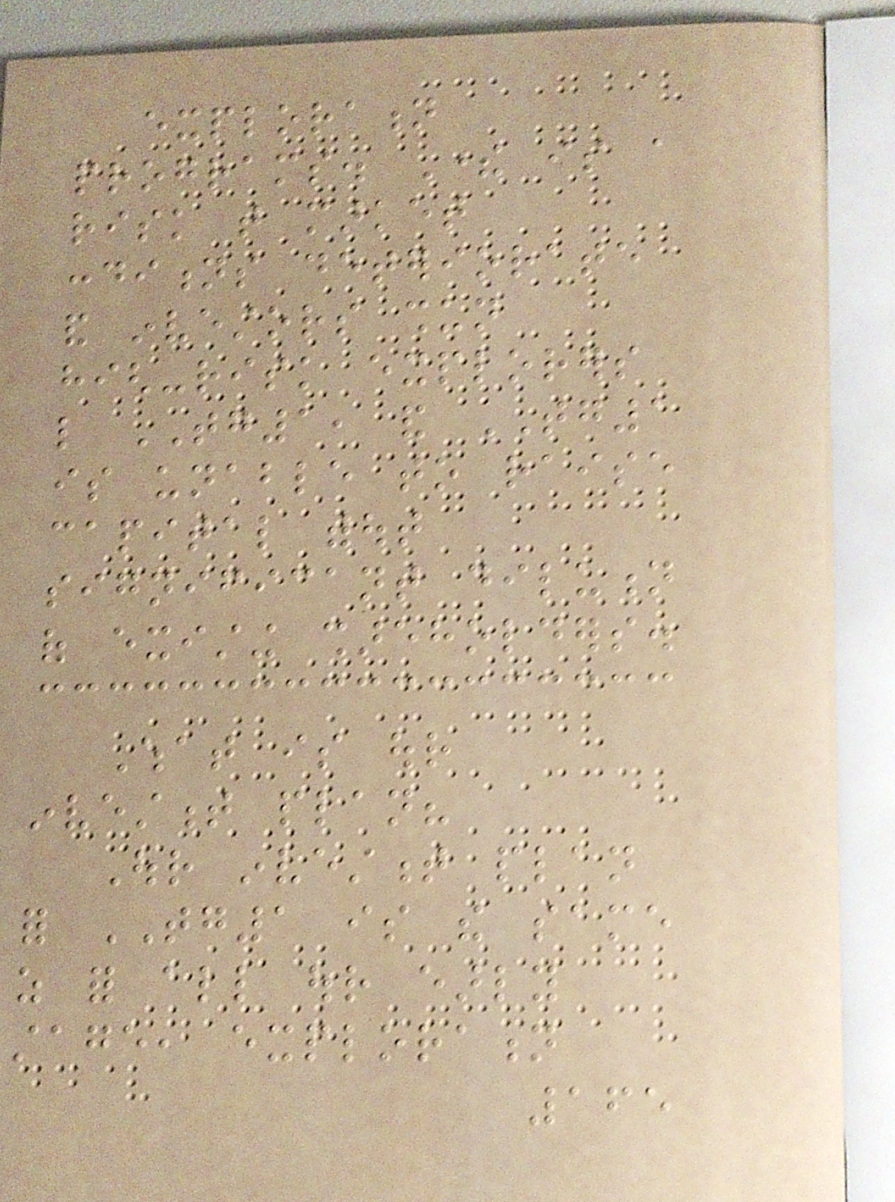exploration
programs. There is a
risk that market
conditions deteriorate
and investors shun
high-risk explorers
like TG1, and TG1
is unable to raise
capital without
significant dilution
of existing shareholders.
What is our
investment plan?
Our investment plan
for TG1 is the same
as for all our early
stage, exploration
165
